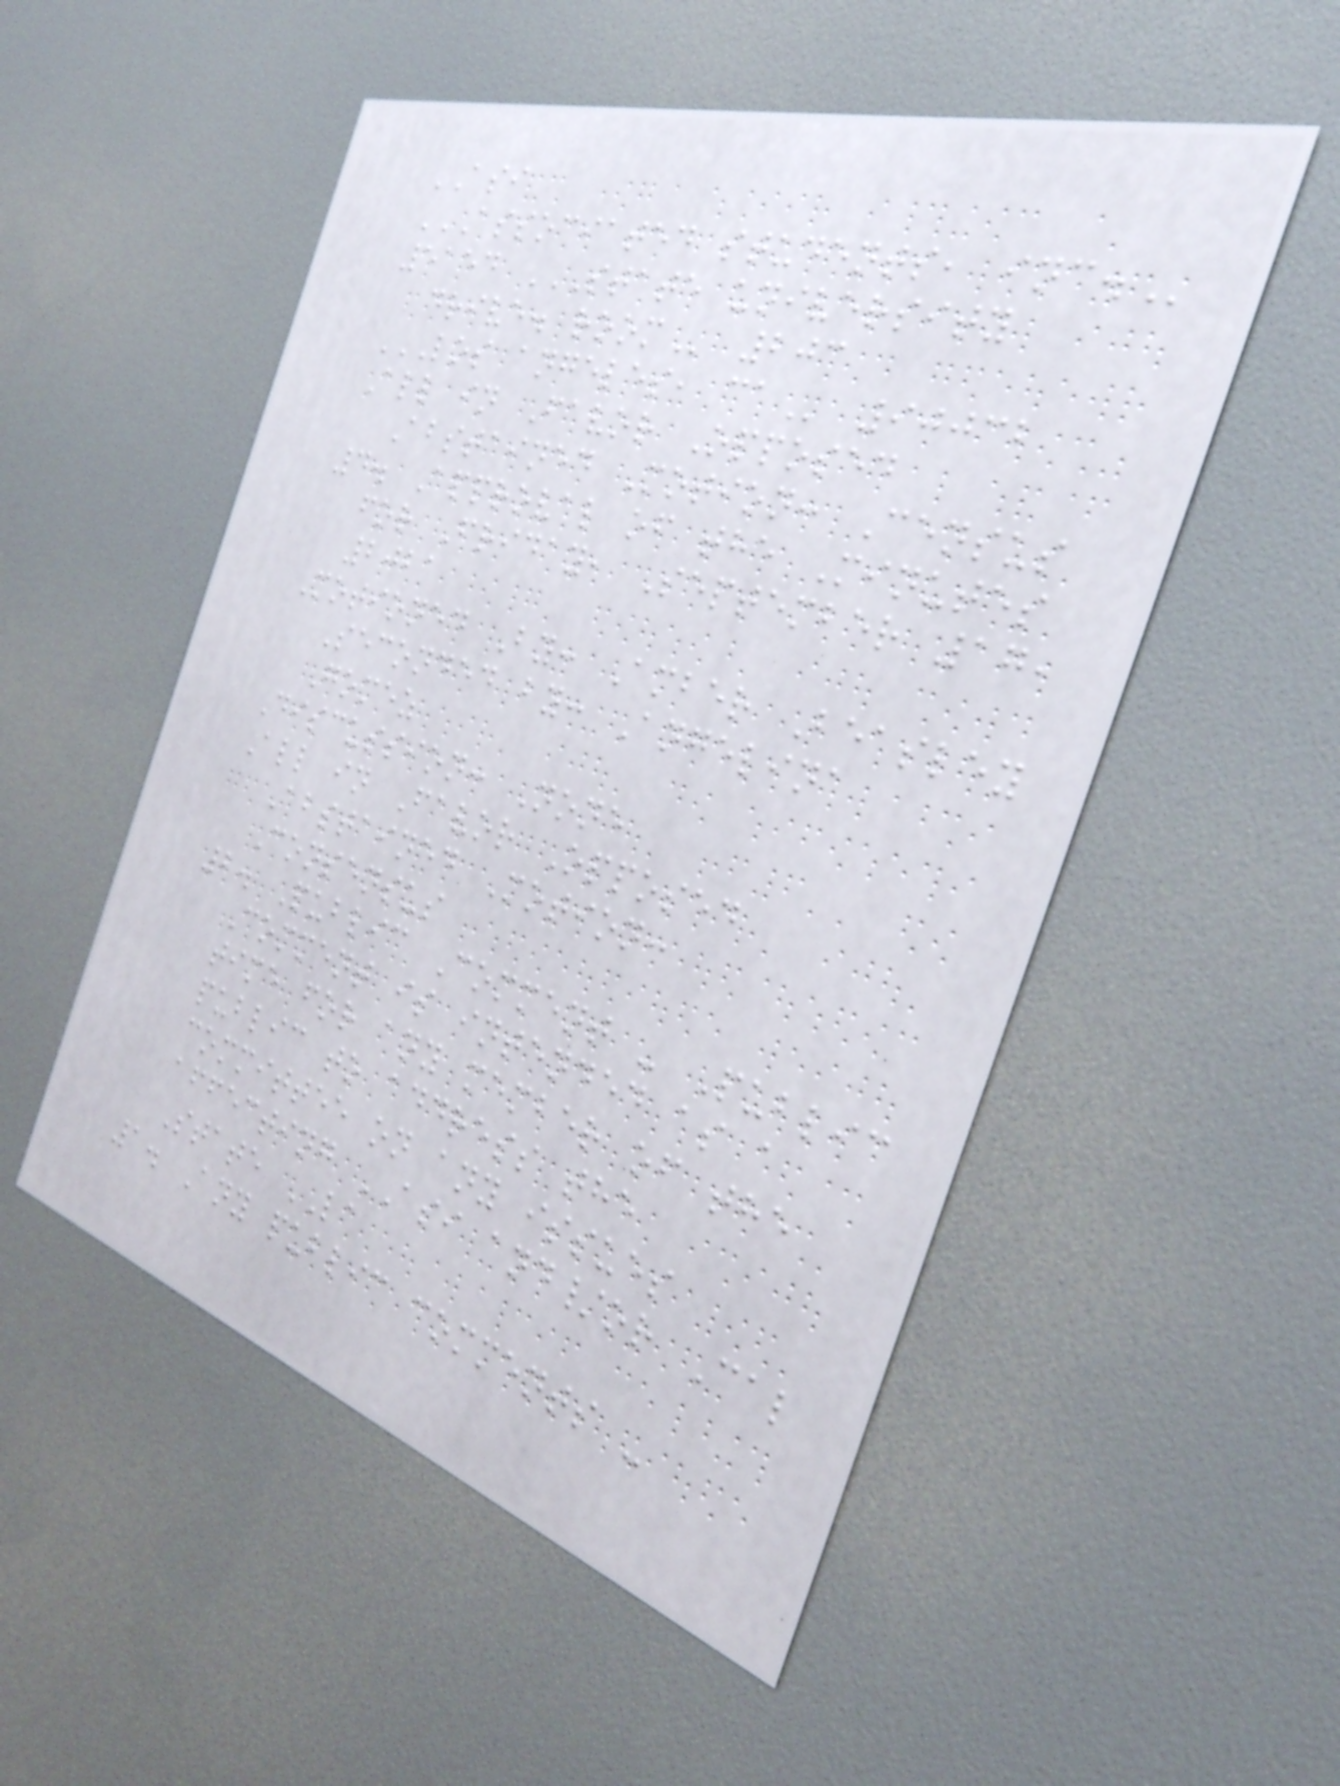ASI
ASSOCIATED STUDENTS, INC.
5154 STATE UNIVERSITY
DRIVE. ROOM 203
LOS ANGELES, CA 90032
All in Favor Opposed
Abstained Motion: Census
4. Approval of the Minutes
for Friday, September 17,
2021
Motioned By: Amber Beasley
Seconded by: Angelina
Gomez
Discussion: None
All in Favor Opposed
Abstained Motion:
Consensus
2. Public Comment - Public
Comment is intended as a
time for any member of the
public to address the
committee on any issues
affecting ASI and/or Cal
State LA
1. Any public comments -
